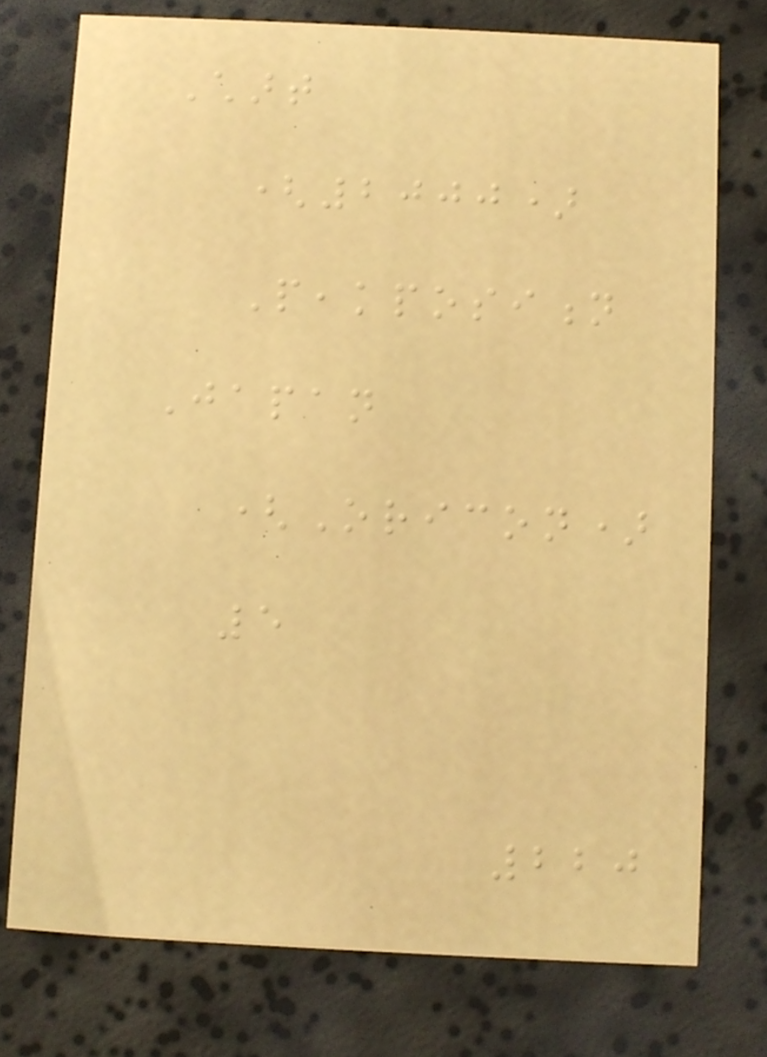Chart
(2000)
Peakposition
Japan
(Oricon)
5
220
